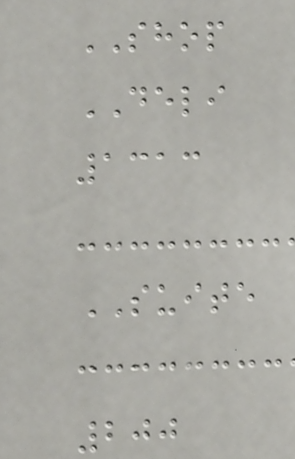SHOP
DELI
1313
SUITE
200
